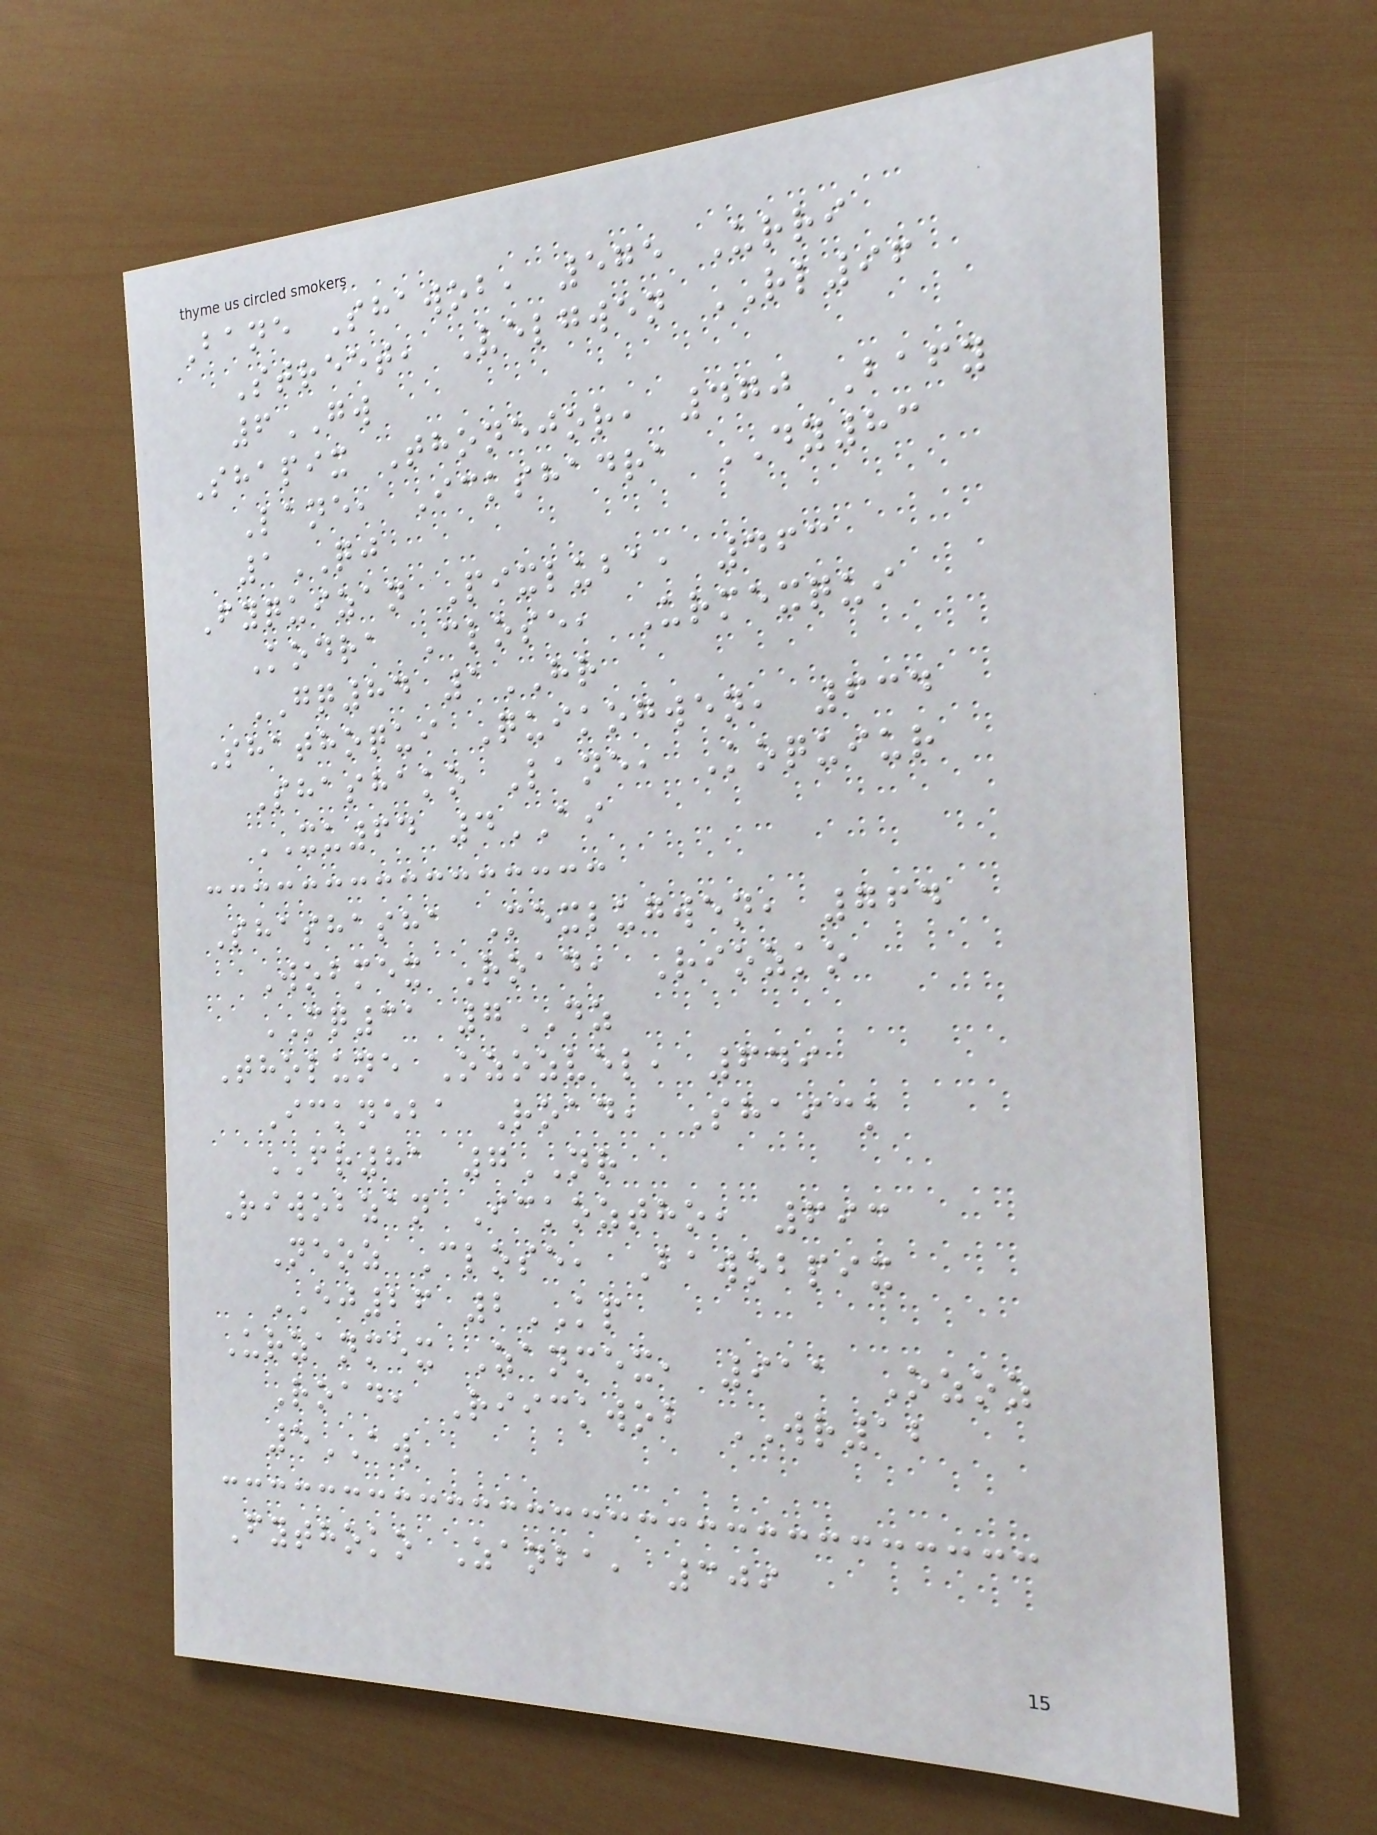Bane Shawob, 575 Urri
Street, Velgwen RL96
6GW
Shapix Thonejor, 470 Bafy
Lane, Ickshadra DY83
1QJ
Fyquizan Pixluba, 463
Kodra Close, Urmexqui
GQ84 1HR
Shathoqui Quikogwen, 634
Shashako Lane, Koquiur
XU64 4AI
Shashasha Mexlugwen, 764
Wobmex Road, Riozko
MQ31 7DZ
Tholune Ozozvel, 649
Ickneba Road, Shaick
FR81 7NR
Riwobzan Ickoztho, 693
Neoz Close, Bawobpix
EJ26 2KP
Urzanmex Zanmex, 911 Ozoz
Road, Riickwob WR12
5AW
Fythoko Zanba, 309
